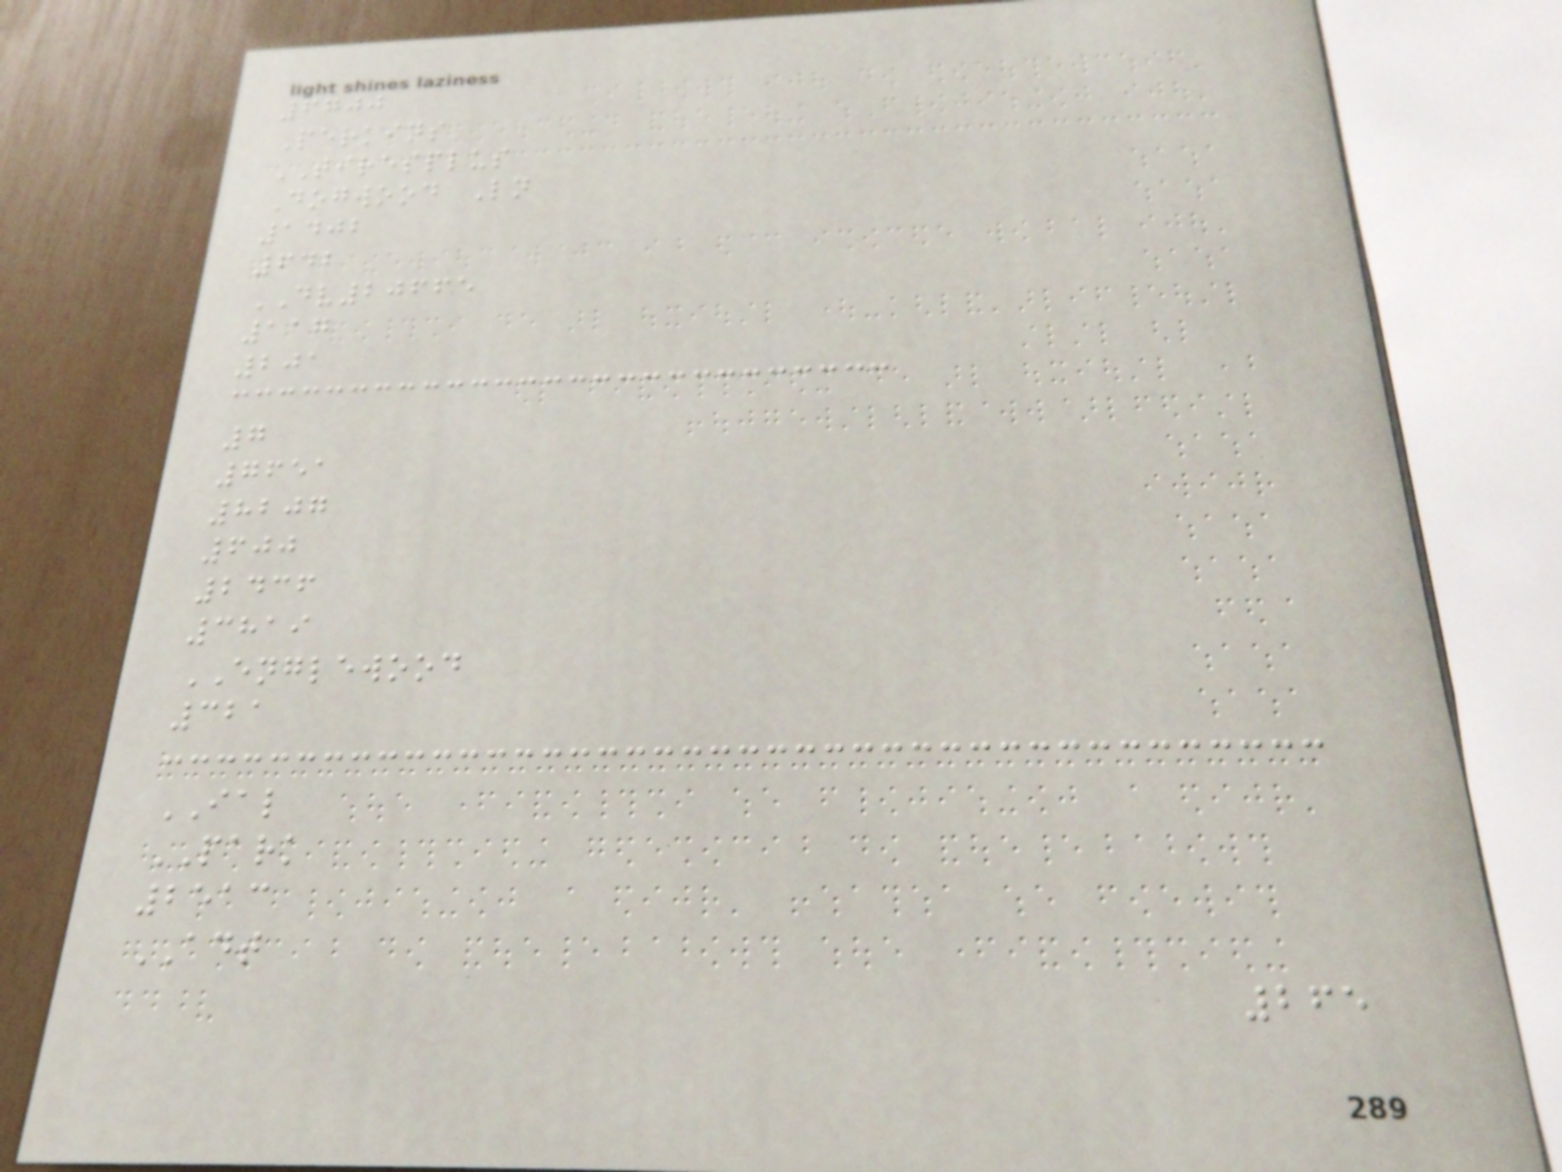6700
Perkins
TIRESPLUS
Dogwood Ln
1402
642
DV20665
117
201
7
7651
8207
600
2436
3819
ENGLEWOOD
321
IAL
PARK
2513
ADT
265
